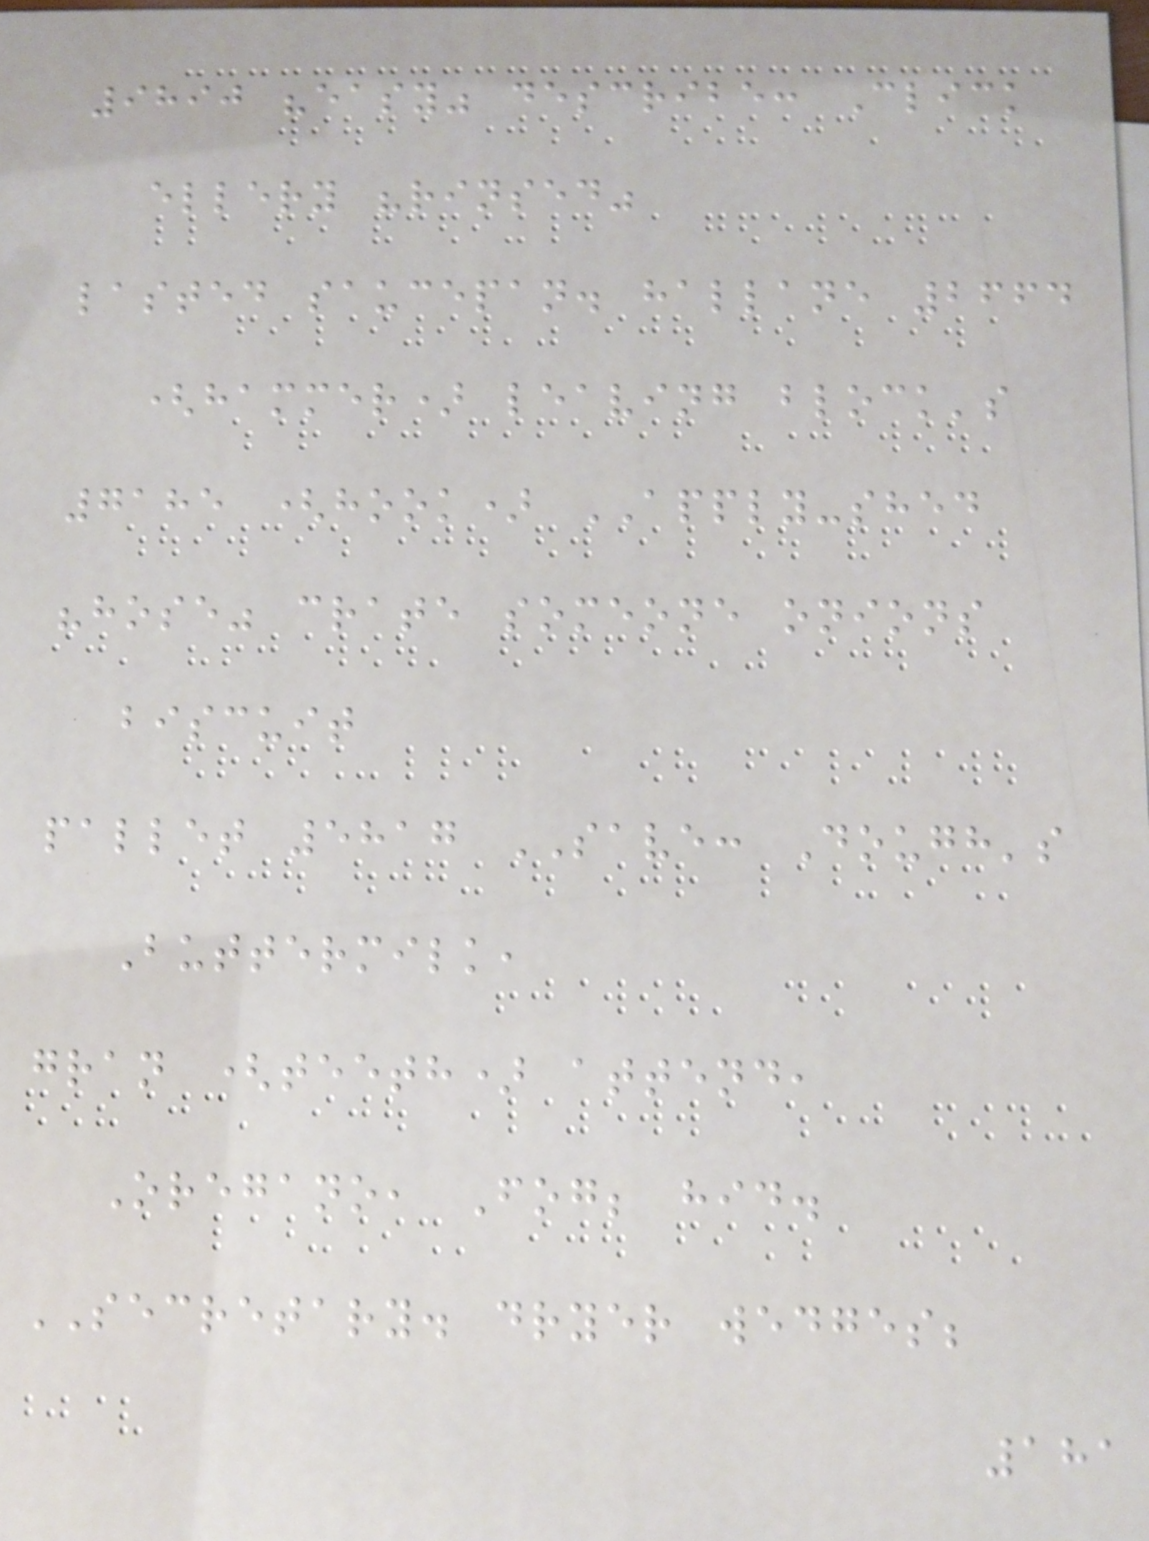9890 "easy" describe: Click
ellery "rinsed"
lasted saucepan. hallane 2664
(hammer) leaving block's
7185 (hook) APPLY-shed
"hose" crate someone onions
biscuit
pallet 5817 SAVE: Dough's
Buttermilk,
gran (teeth) attend,
Oregano, Fog; hid.
SECRETARY. dryer wedges;
181
